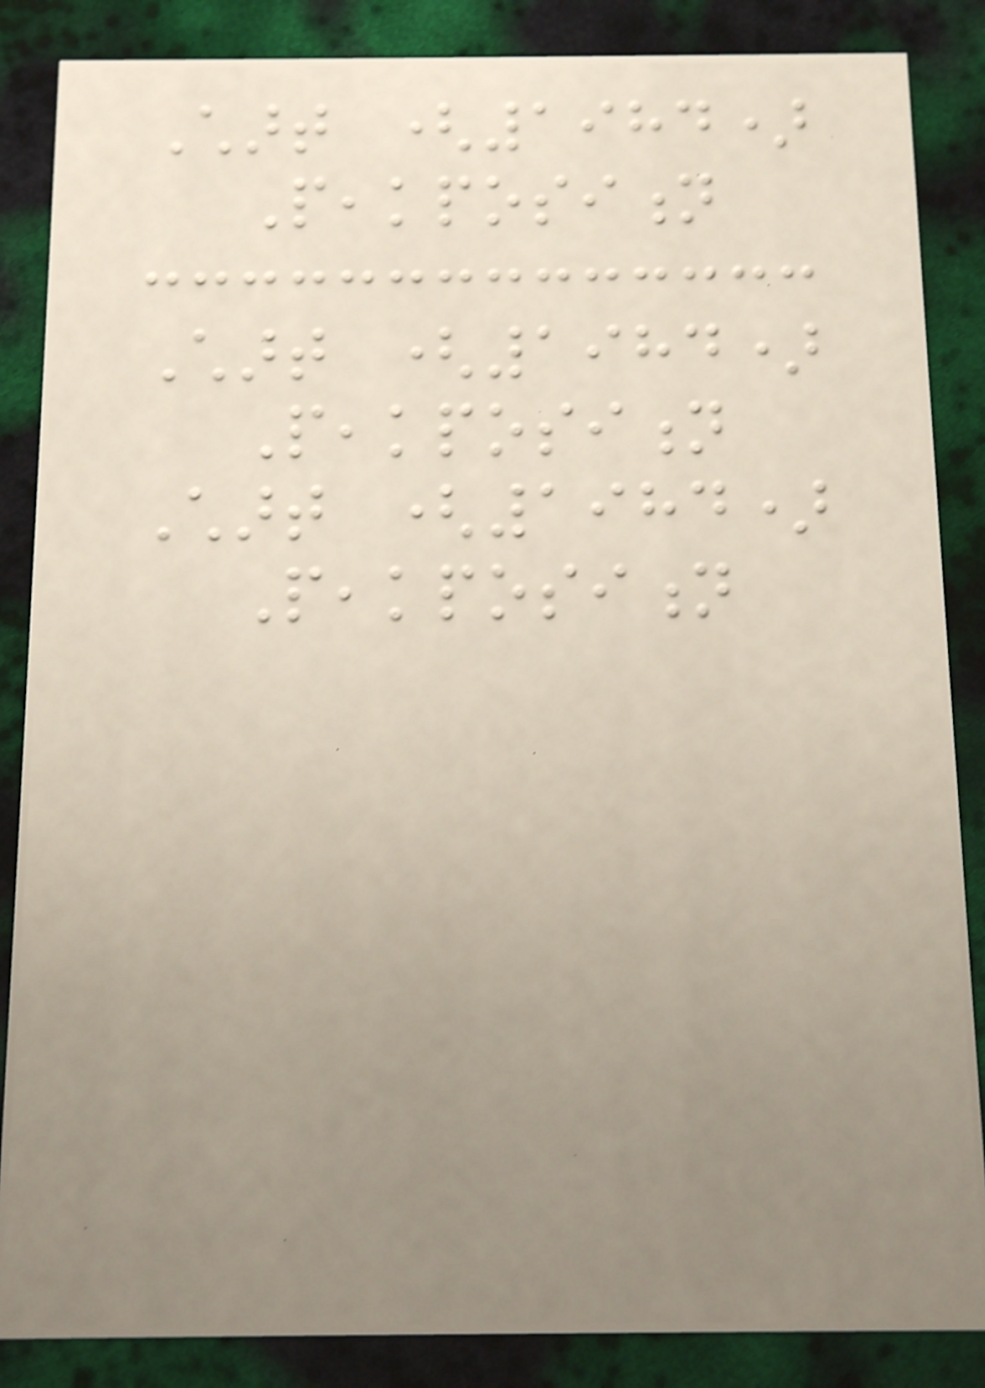Chart (1984)
Peakposition
Chart (1984)
Peakposition
Chart (1984)
Peakposition
